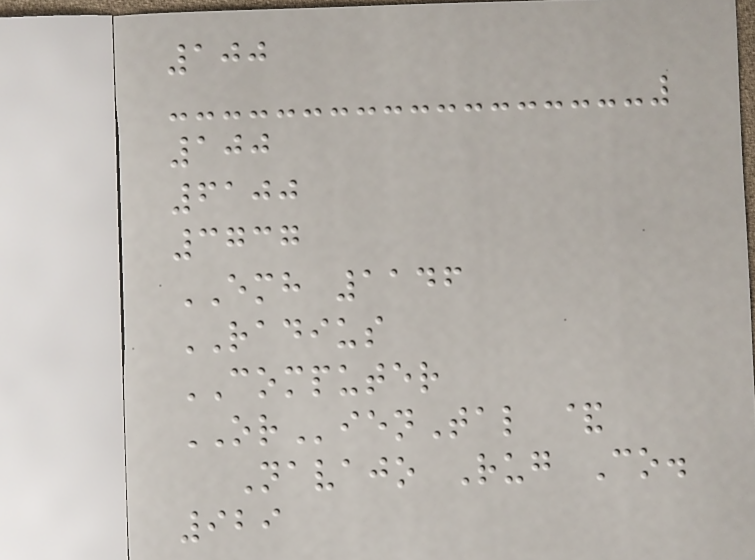100
100
6100
3737
EMH 1146
RADIUS
COMPUTER
ORienTal &
Navajo Rug Co.
929
